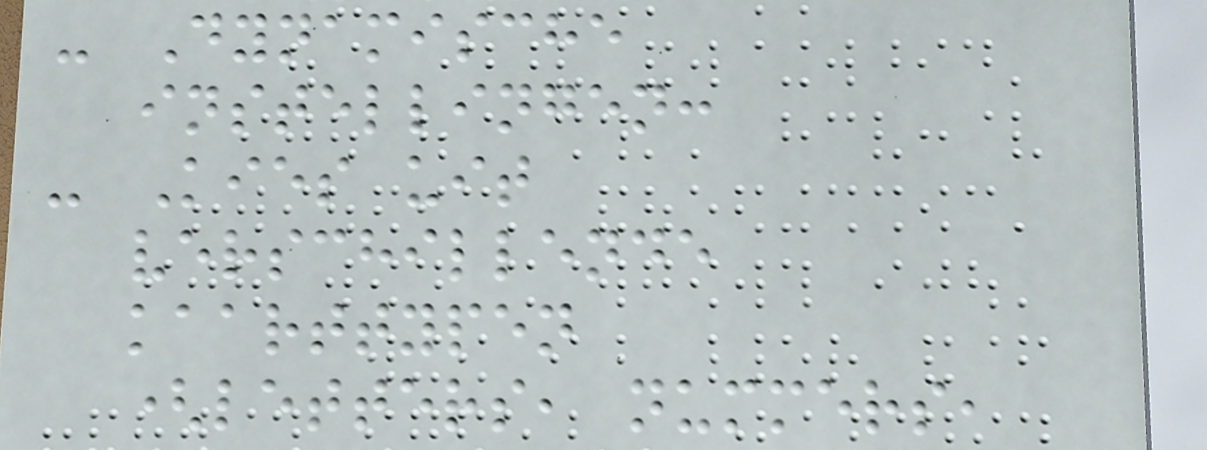- Dynamische
instellingen:
- Kies uit
verschillende
kaarttypen
(letters, nummers,
